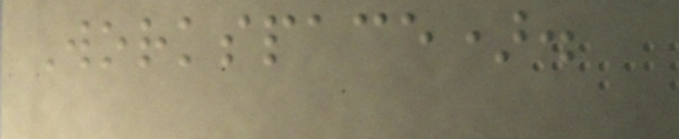Workspace).
